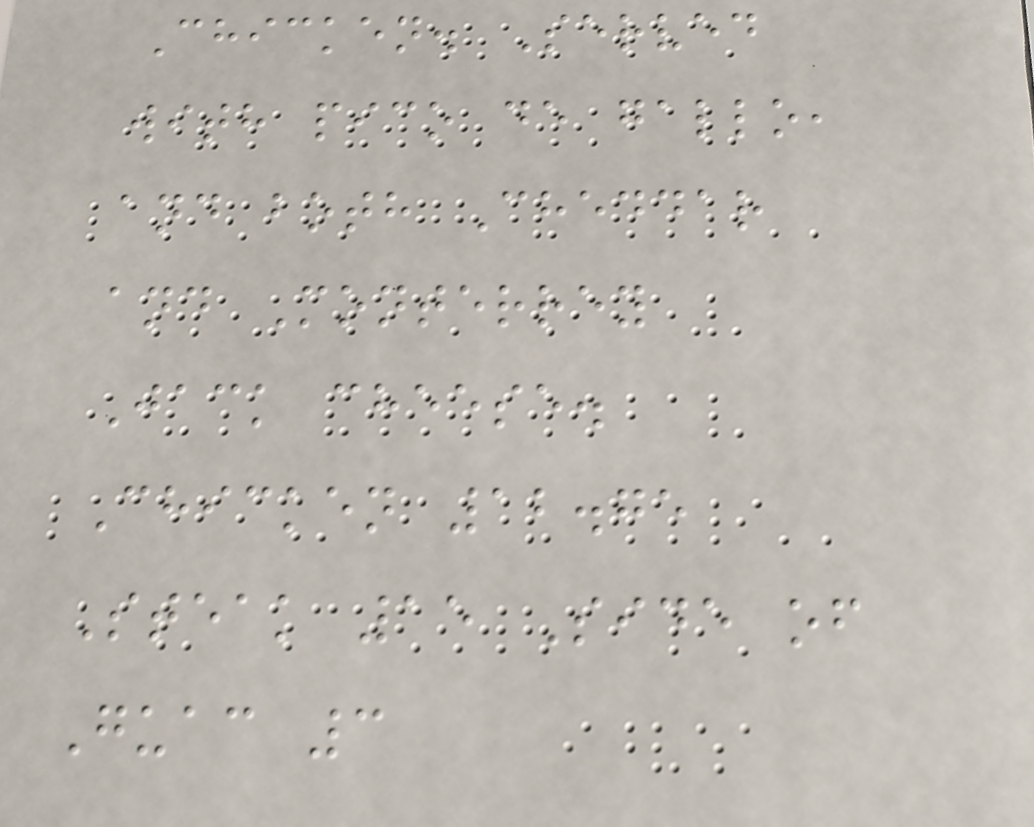Chicken. Served
with pico de gallo,
and both Cheddar
and Monterrey
Jack cheese.
Chicken 12.75
Steak 15 Side of
Guac 3
